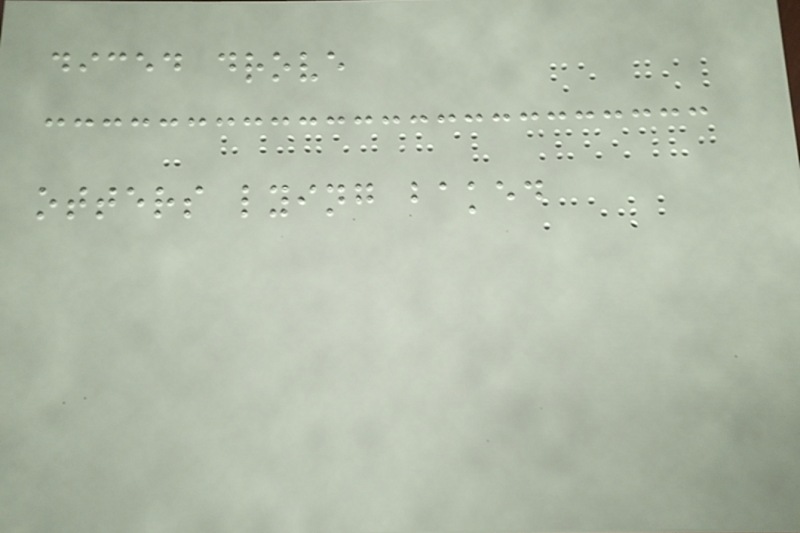diced drove
otters lying baked
